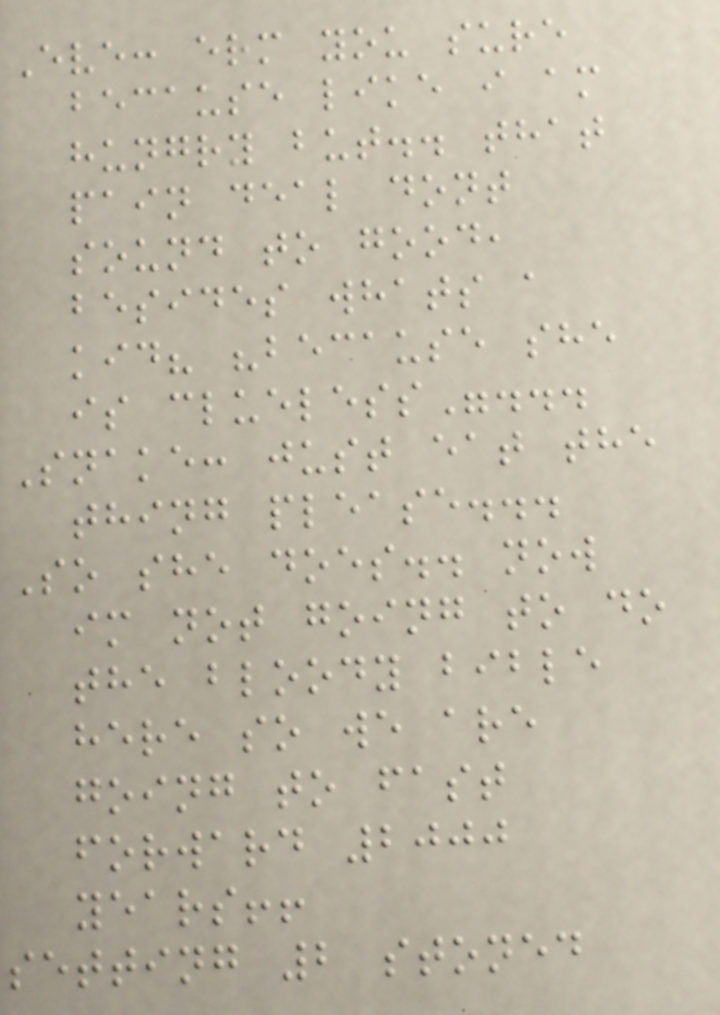Eve: erm you sure
because like i am
hungry but.. that
pain deal dont
sound to good,
besides whats a
kid? "because she
is clueless"...
Snake: just eat the
thing please...
So she does.. now
im not going to do
the bloody bible
here so we are
going to fast
forward 2000
years!!
setting 2 stoned
